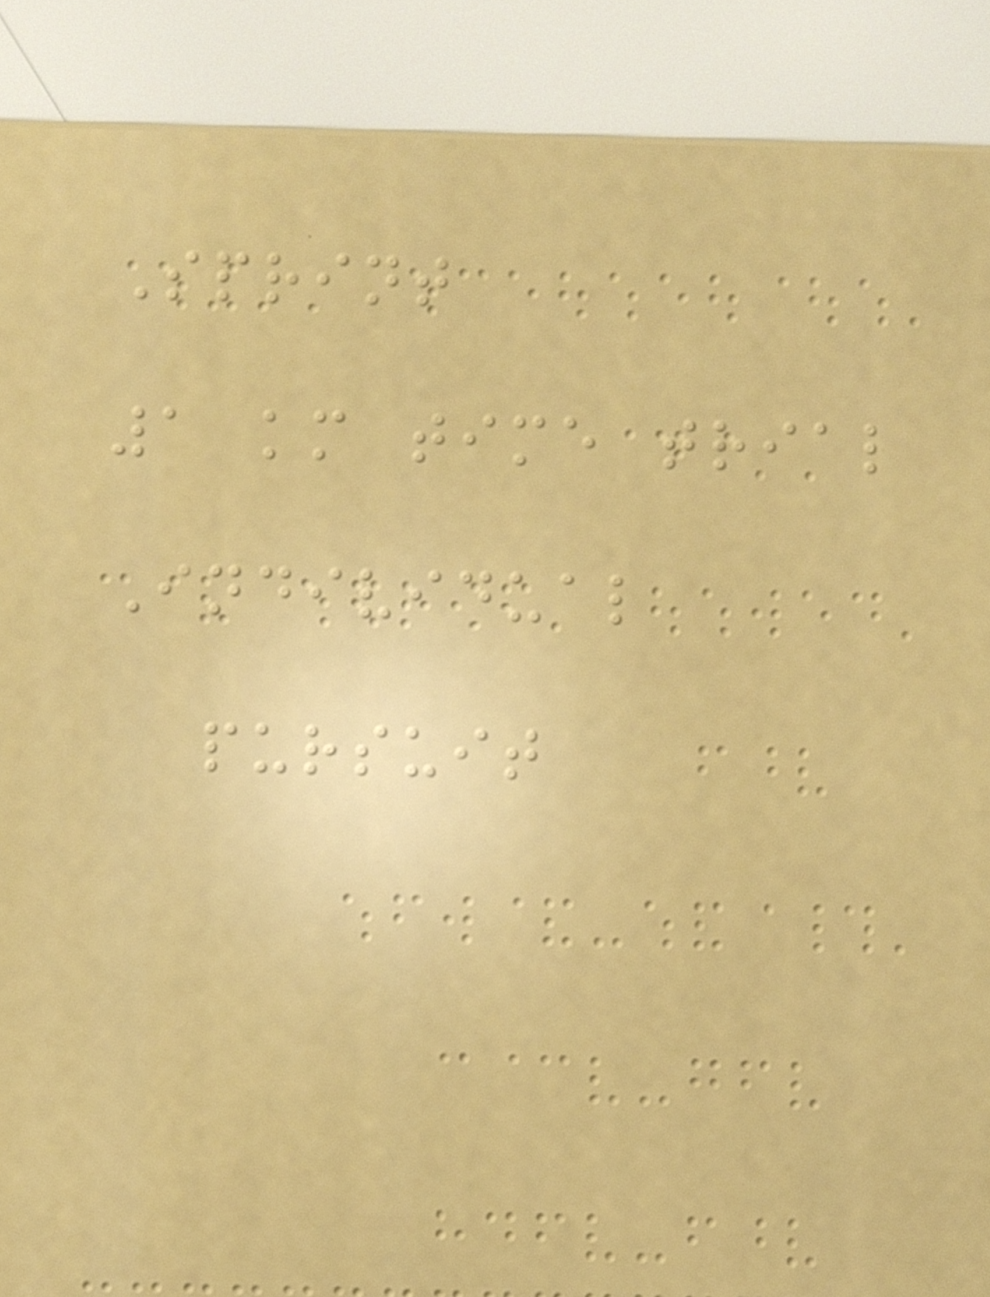Sprint
1 km time trial
Individual
pursuit
